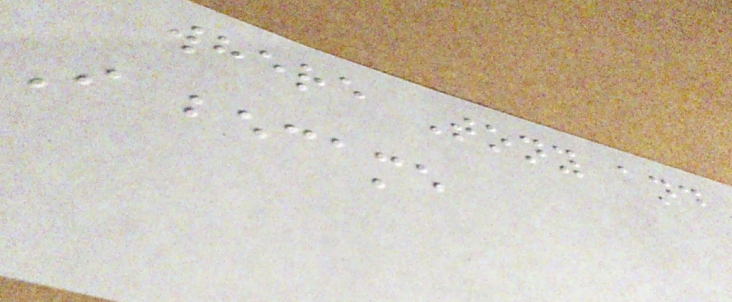where Tony and
I became
